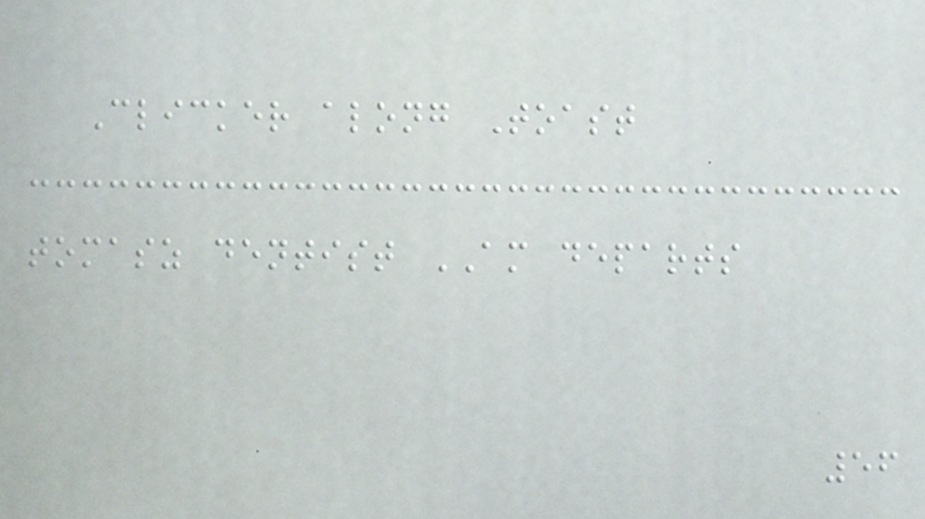Clicker along Toast
tomasz dentist AM departs
56
